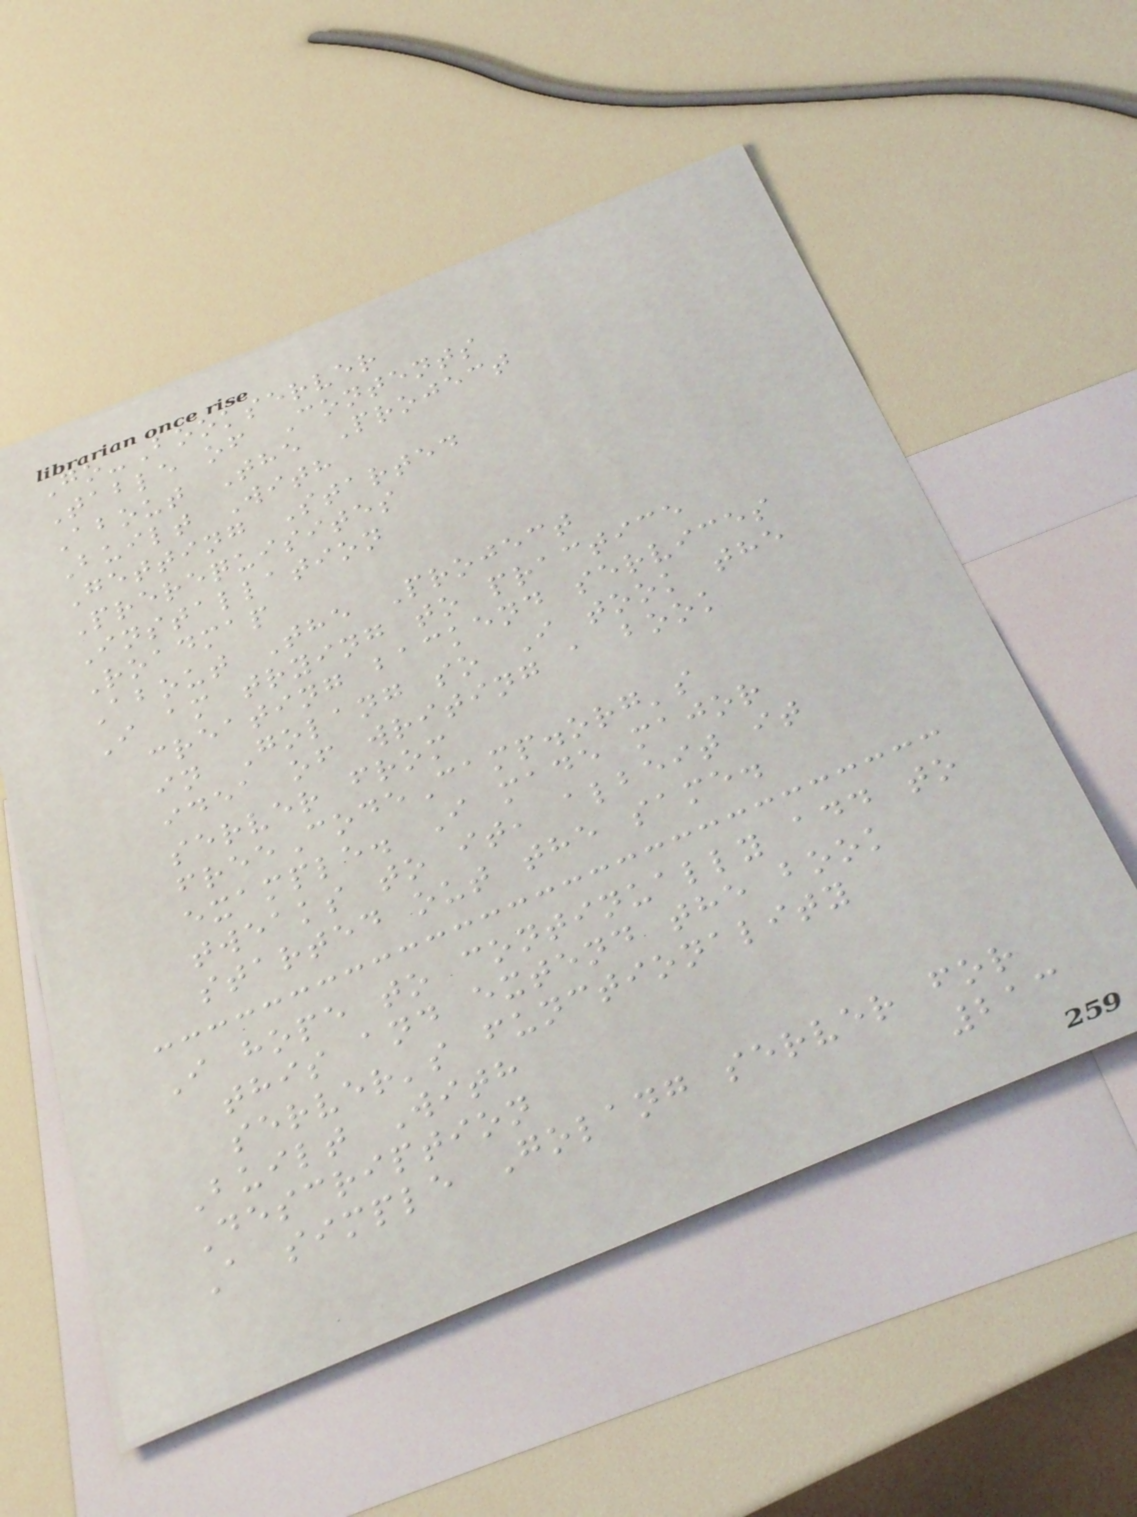Go-Bookserver
Table of Contents
About The Project
Built With
Getting Started
Prerequisites
Installation
Roadmap
About The Project
I am trying to practice
creating backend services
in Golang so I took the
idea of writing a book
server from
freeCodeCamp.org's
example. I made major
tweaks to it, albeit it
started out the same.
I hope to continually add to
this and extend the book
server's functionality
Built With
Description
A simple Golang server for
213
